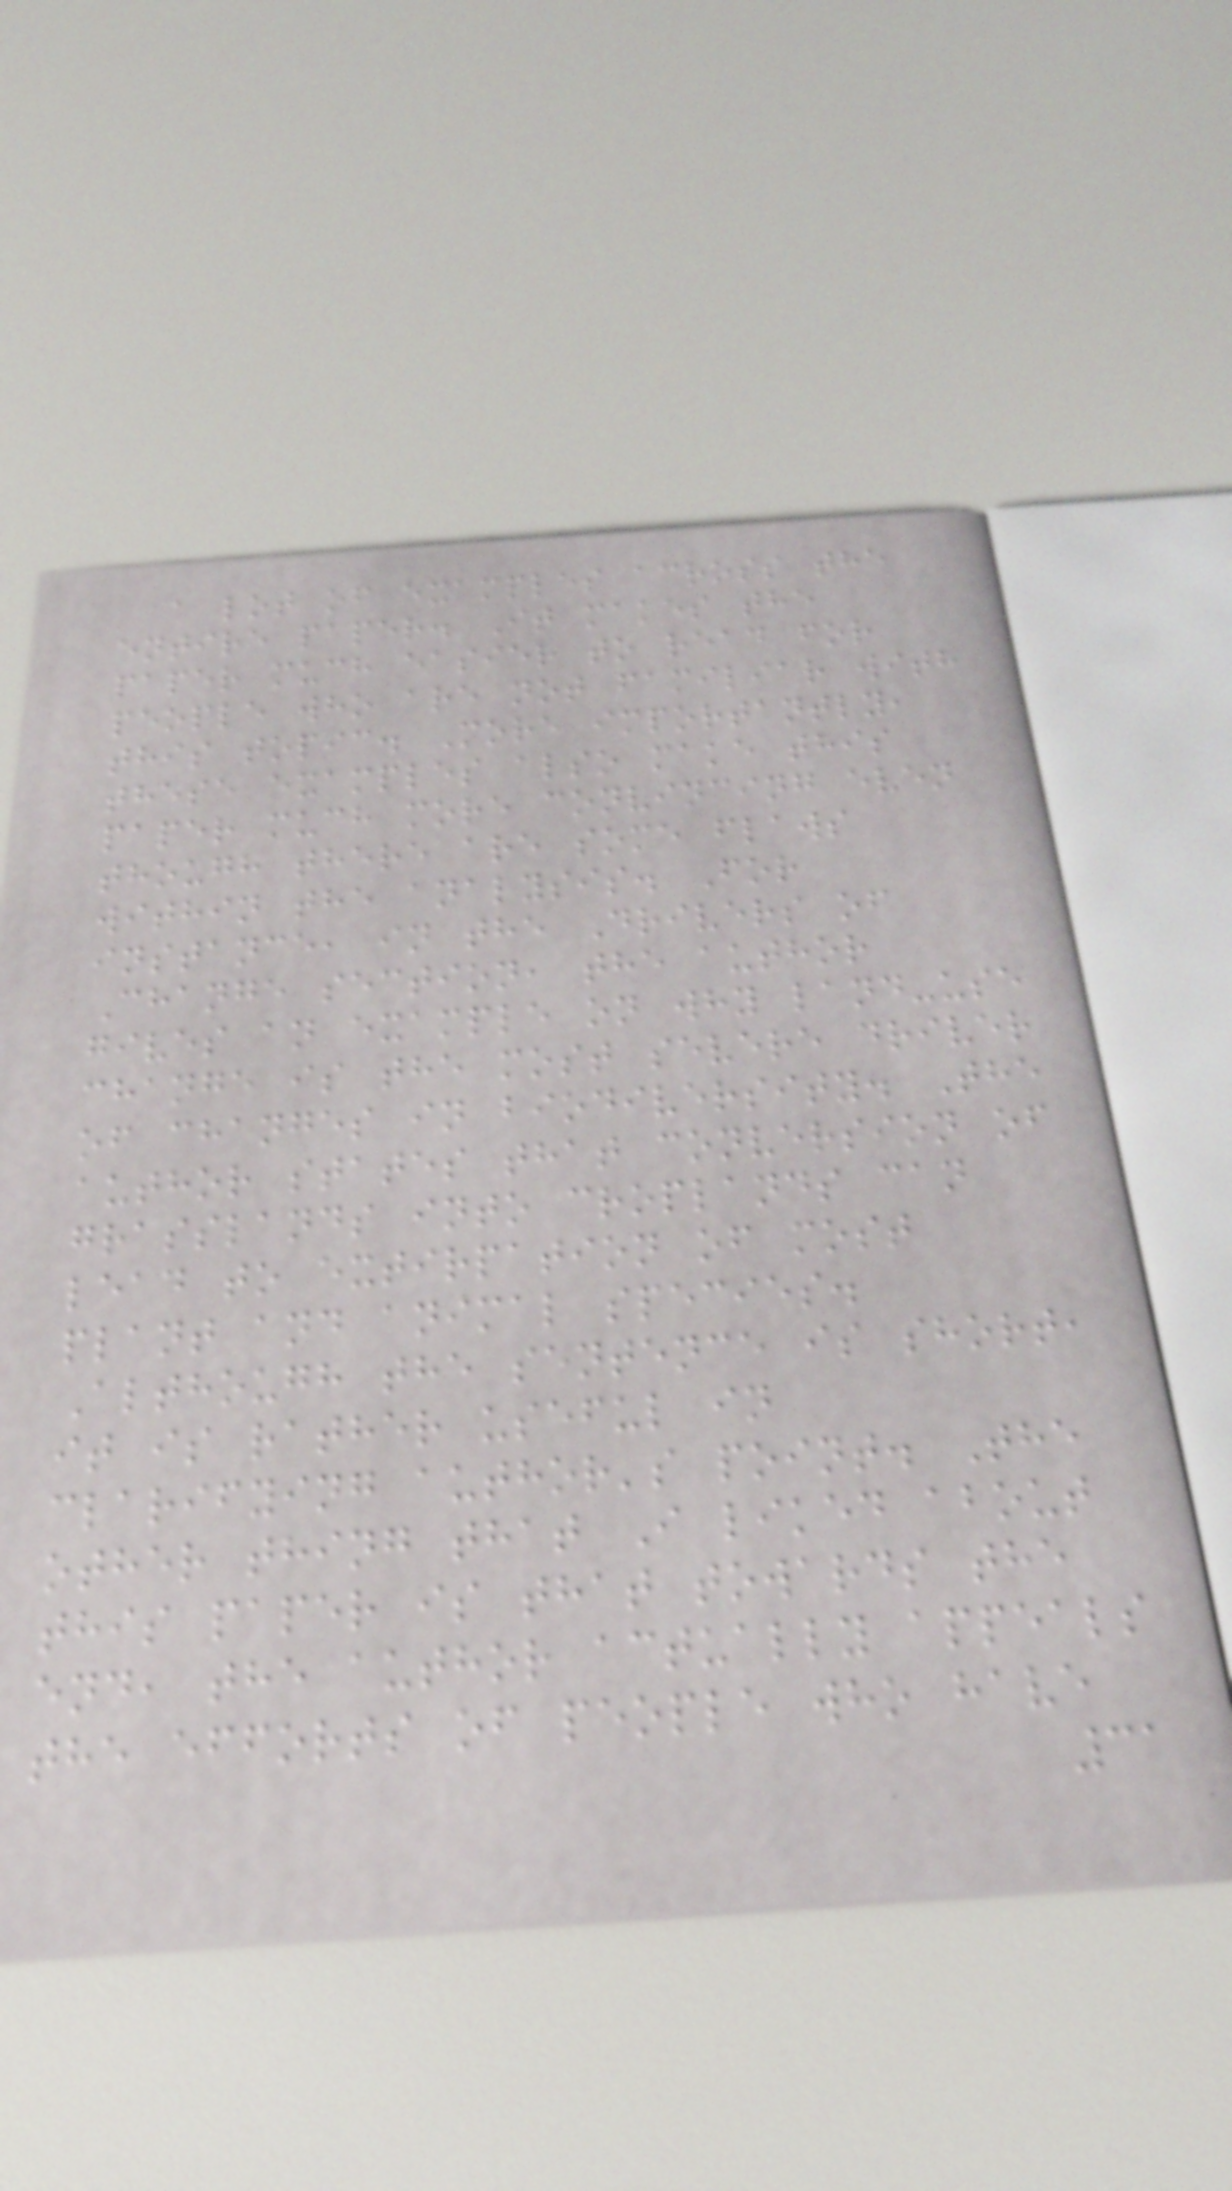a lot of examples across the
entire paper. It makes the
paper much easier to read for
people who are not familiar with
this topic. More importantly,
these examples also make this
paper much more convincing even
though there are some flaws
within the analysis. For
instance, in the Drivers of
Change section, the author
gives an example on why land-use
change is the most severe driver
of changes in biodiversity. The
author states that conversion of
grasslands into croplands can
lead to extirpation of most
plant and animal species.
Although the sentence is short,
it is rather useful in
clarifying author's point. The
other thing that I liked about
this paper is that towards the
end, the author actually appeals
the efforts of people who have
31
